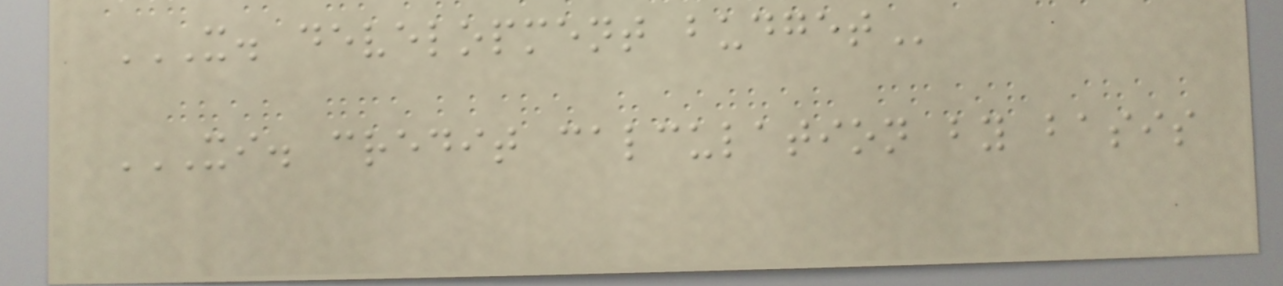X. DEVELOPMENT BUDGET
XI. CREDIT CALCULATION BY BASIS
